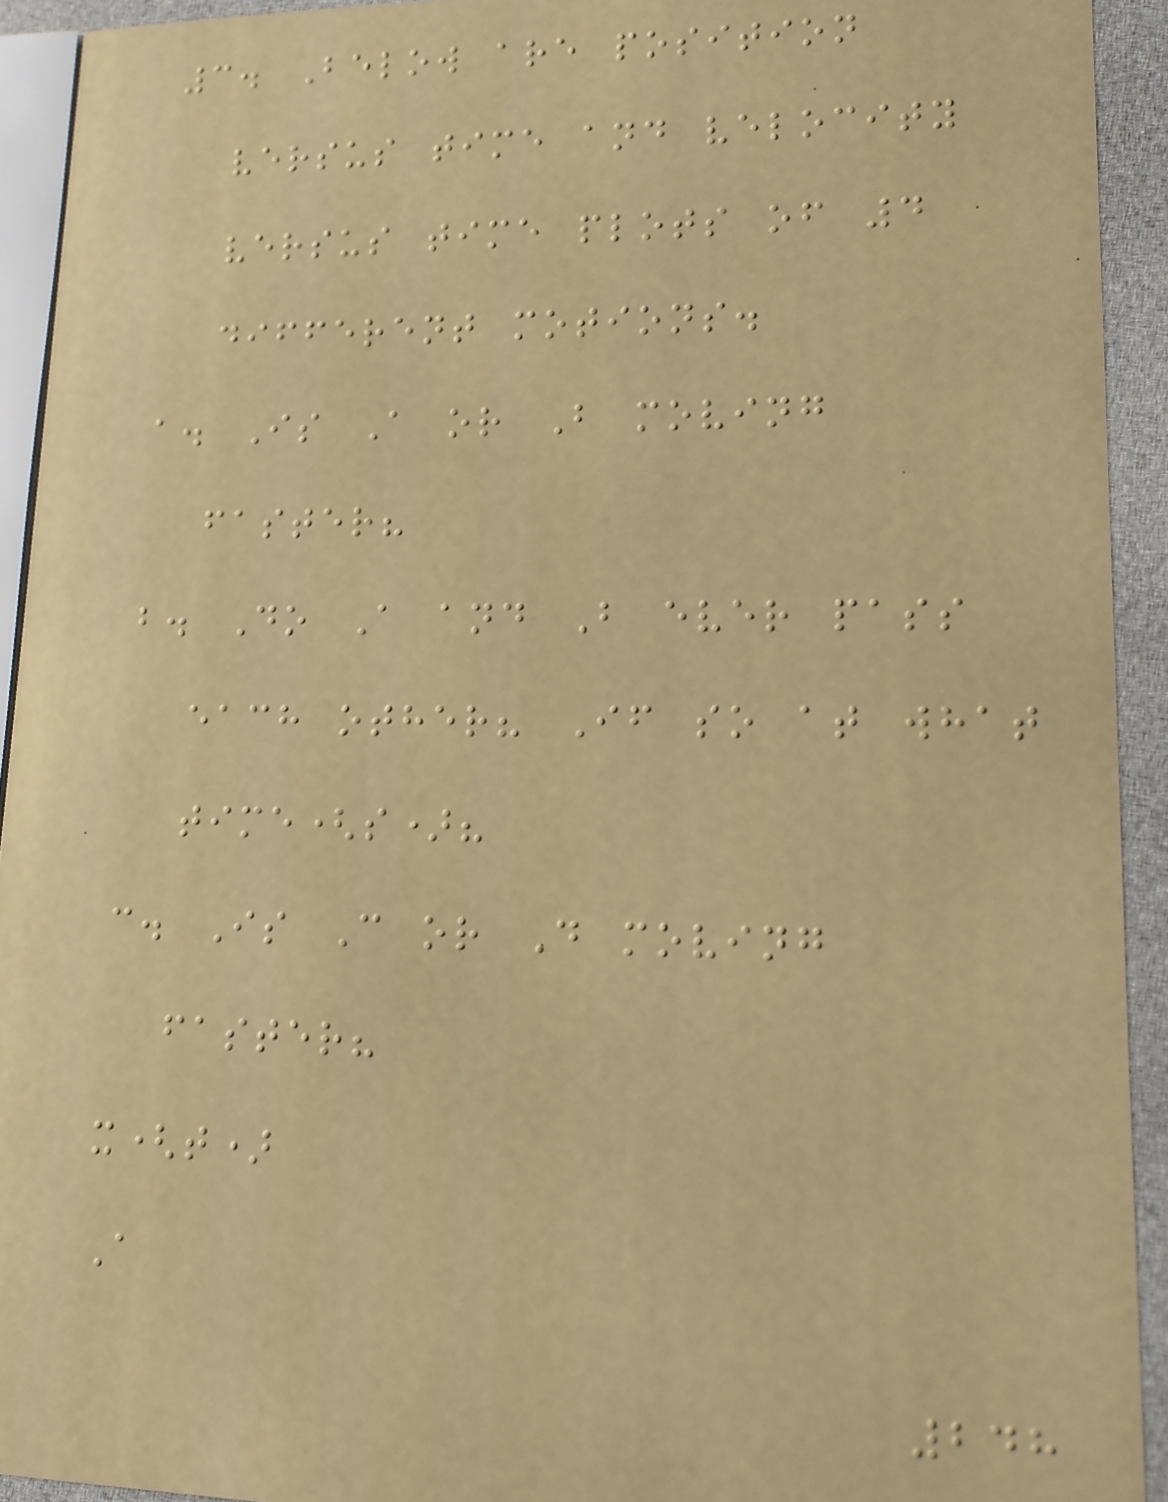3. Below are position
versus time and velocity
versus time plots of 4
different motions.
a. Is A or B moving
faster?
b. Do A and B ever pass
each other? If so at what
time(s)?
c. Is C or D moving
faster?
x(t)
A
248
